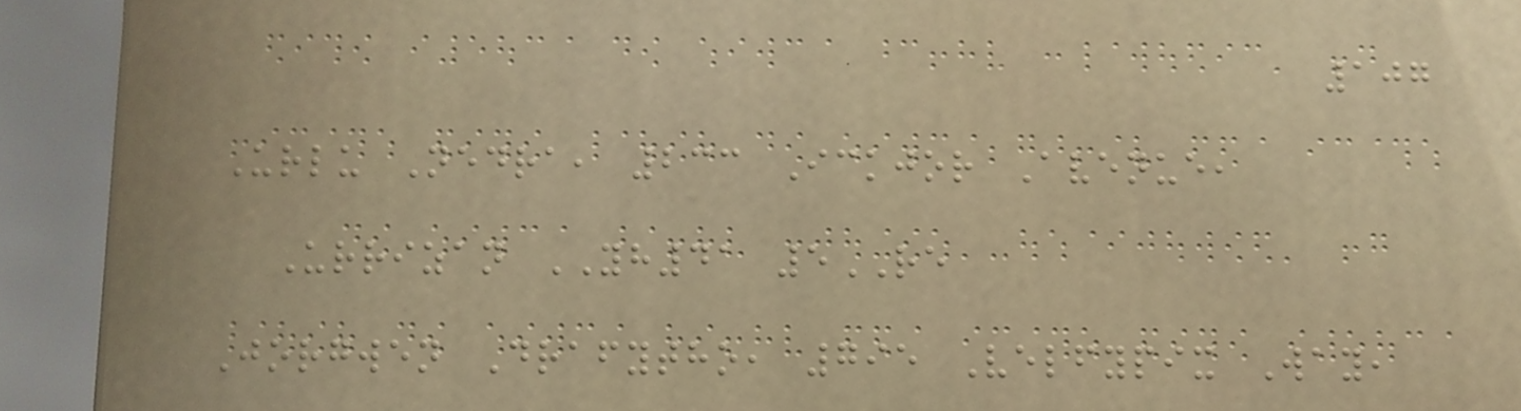107
Urlu Nedra, 233 Ickjor Avenue,
Urrizan YH41 5RE
Jorgwen Drafytho, 795 Velfypix Way,
